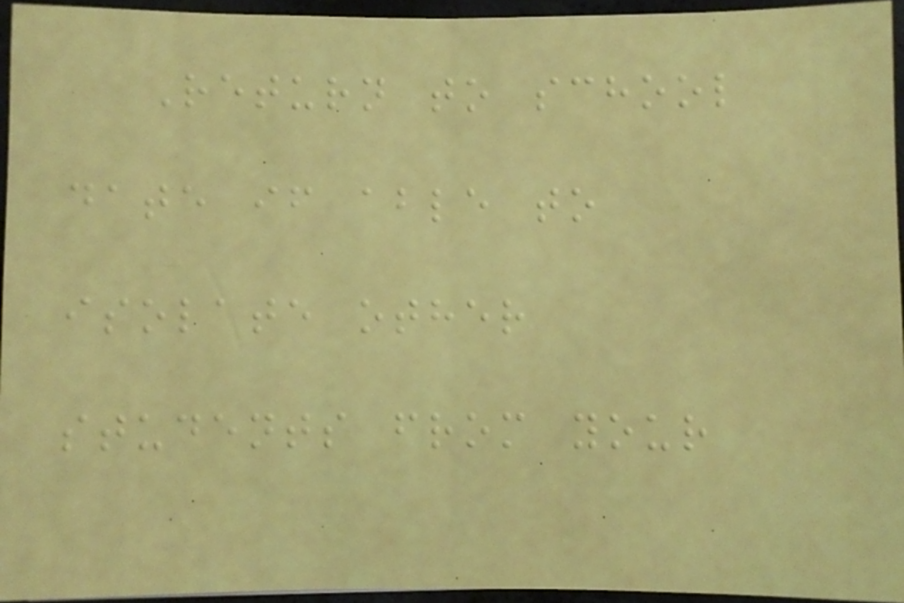Return to school
date if able to
isolate other
students from your
